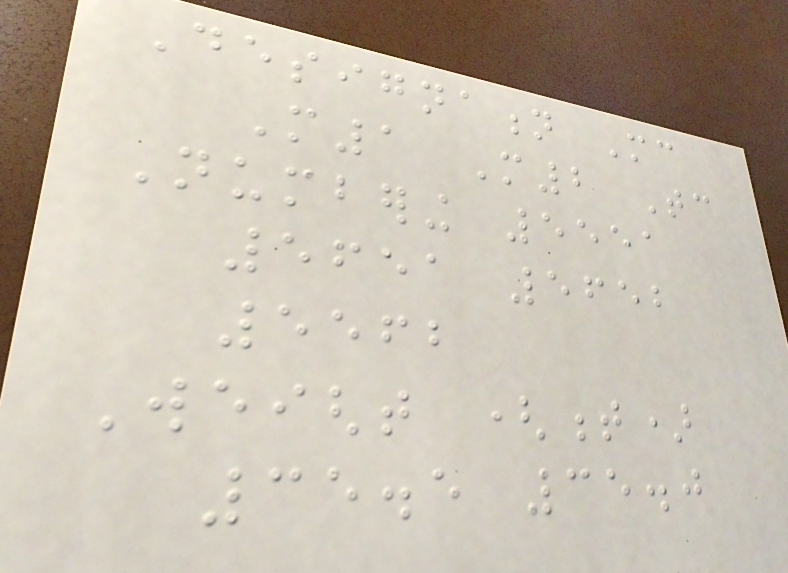Designation Mc
M1 M2 Tc
Numbering 5551
5651 5652
5562
Weight (t)
35.5 35.0
